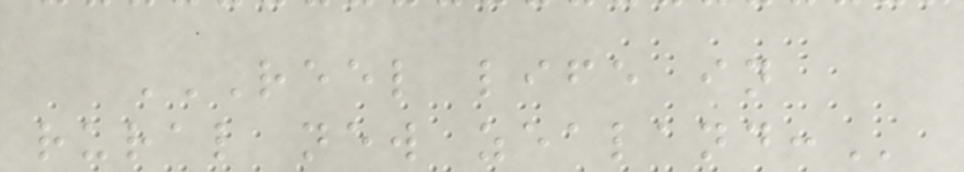REEL LIFE IN
RURAL NEW ZEALAND:
